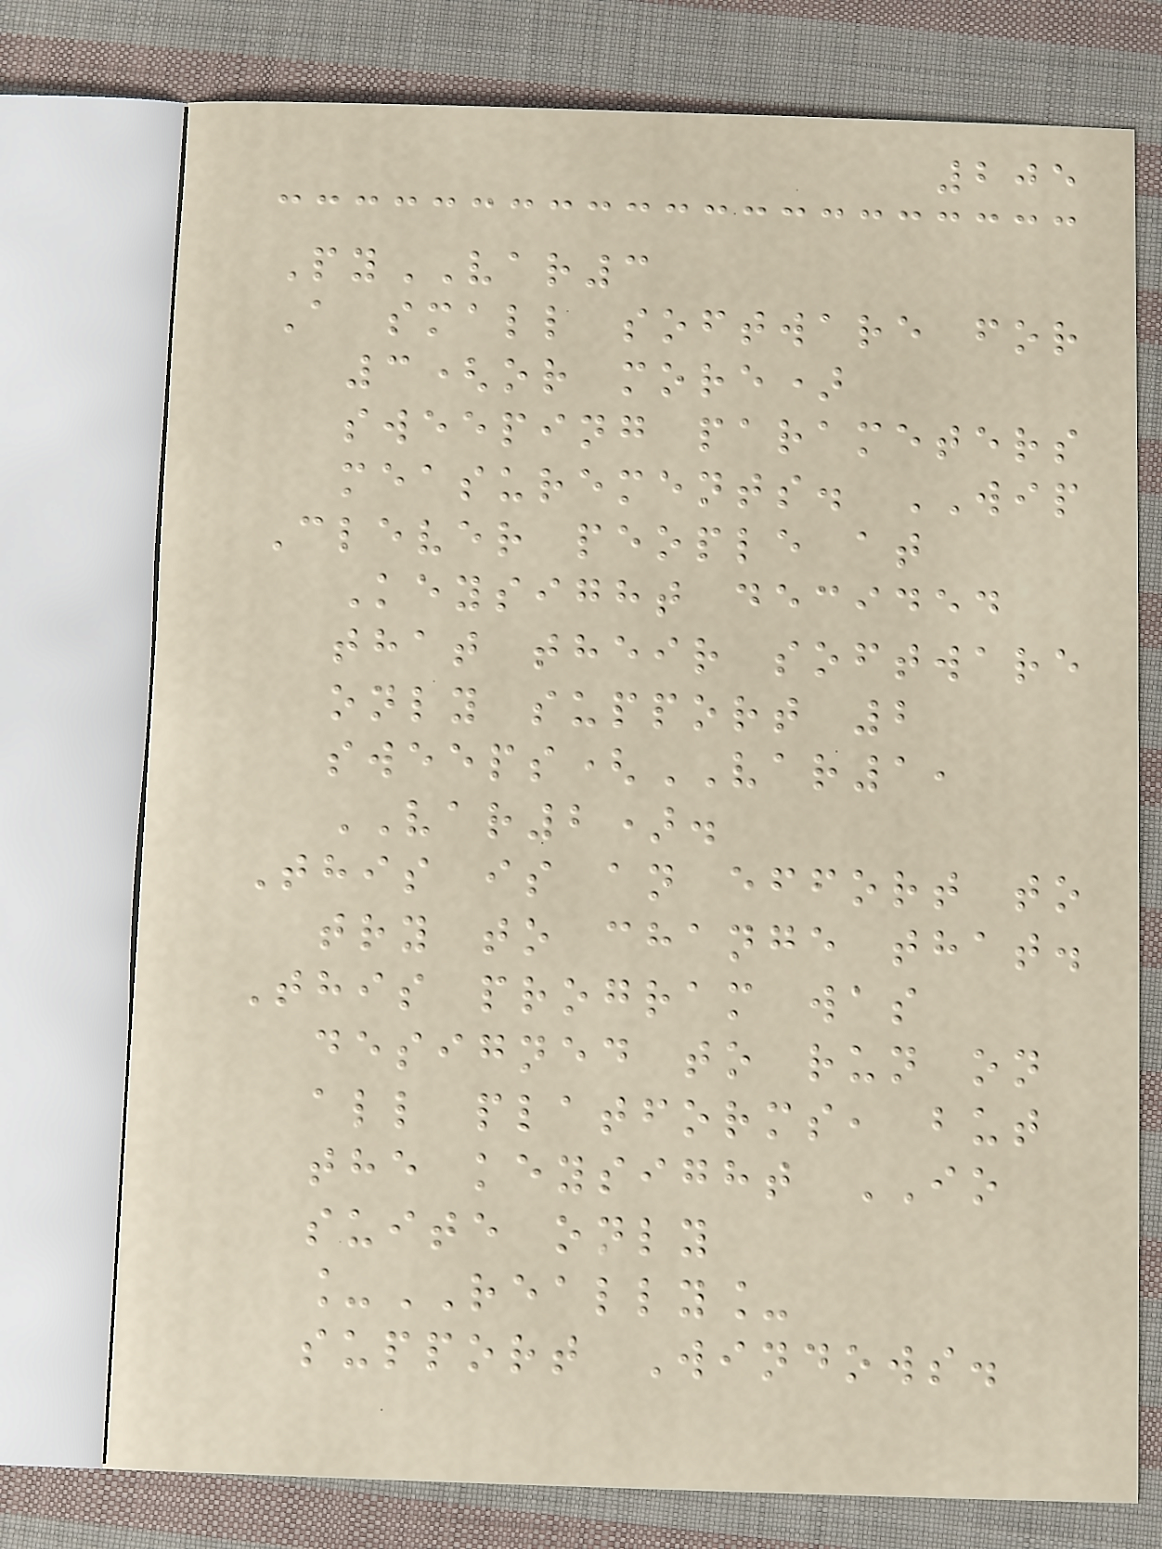205
PyVAR3
A small software for
3(or more)
sweeping parameters
measurements. WIP
Clever people at
Keysight decided
that their software
only support 2
sweeps(VAR1,
VAR2).
This is an effort to
try to change that.
This program was
designed to run on
all platforms, but
the keysight IO
suite only
_REALLY_
support Windows.
